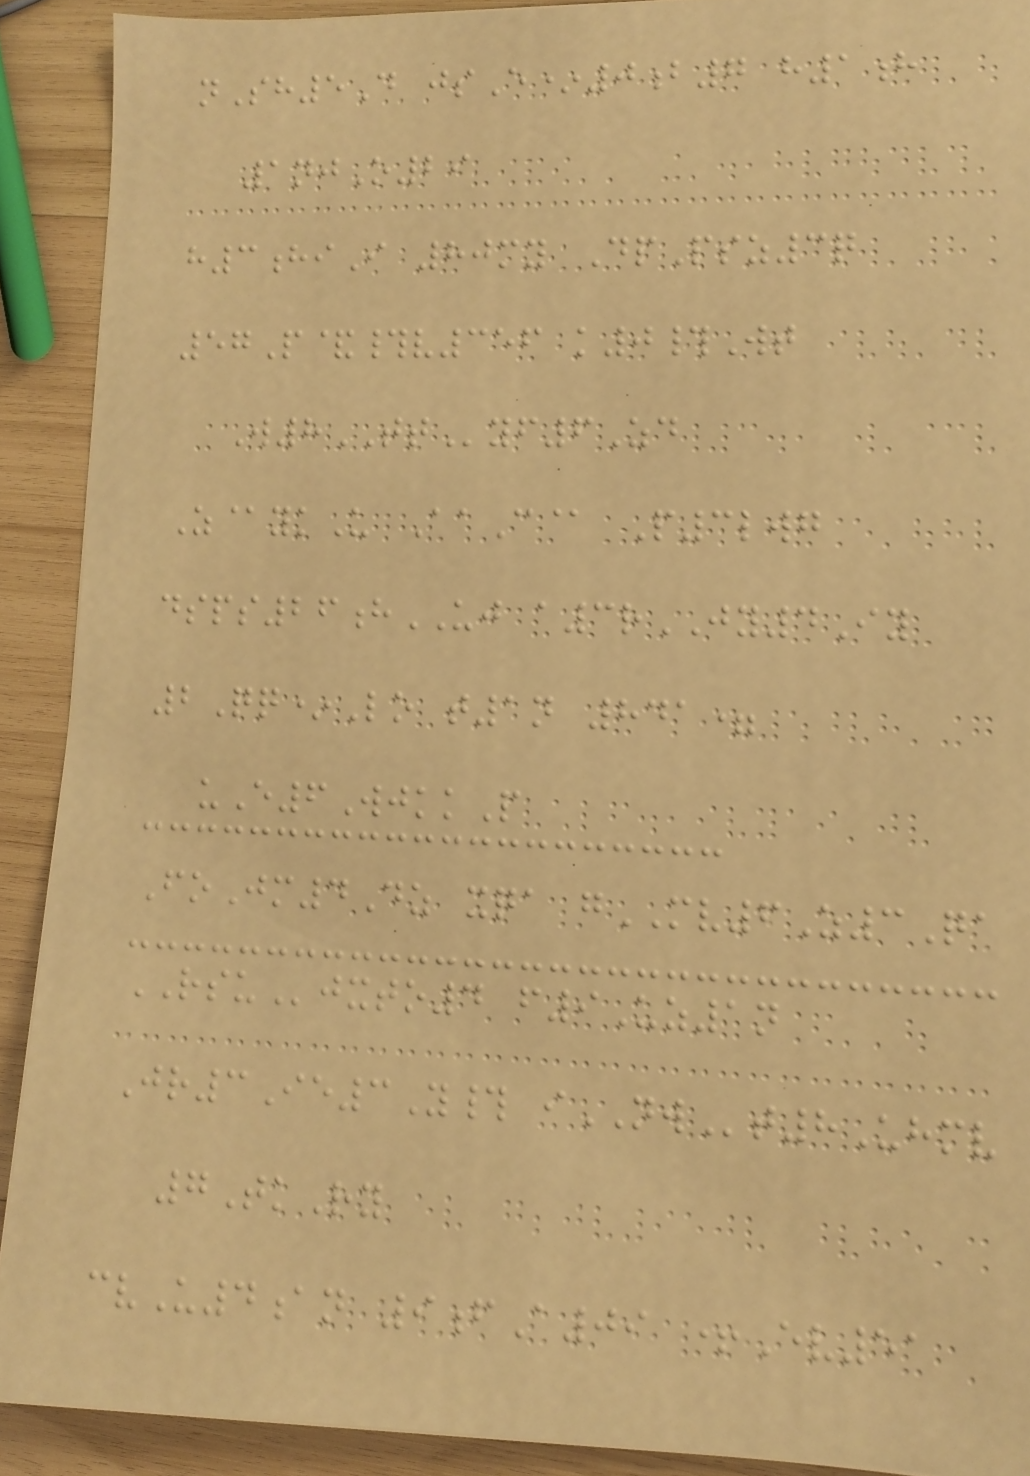nSh5D jsE*0b7 h1h
1njO29
h3hiI 80my DpPsz3q
57P&#v356 k0#Wt
W8TTyf6Zd
Z@ykU AaC@ P3lwg
dsps26hUJ a3rJY4Iy
2Qq*Lo t1n 841=
uE6WjkkP
FoJm4Dz xqa gMV6Z3Qa
RSUjxto4 f9Uz1n
Jr3Ie3Y# iNWt8Uhmv
7TkRy
cvU4an 9fA09 +Ev51
